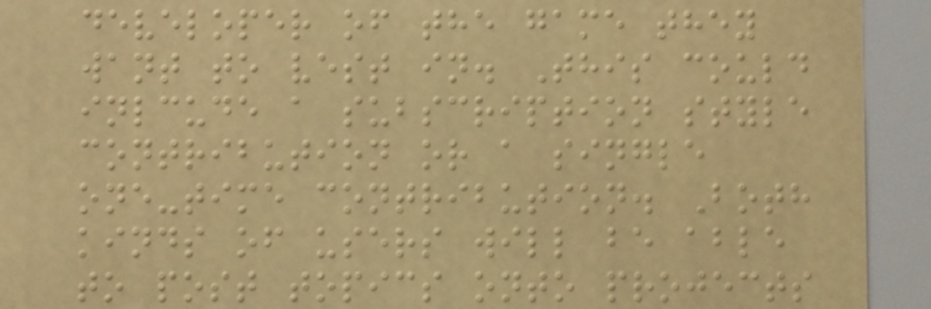developer of the game they
want to vest in. This could
inlcude a subscription style
contribution or a single
one-time contribution. Both
kinds of users will be able
to post topics onto projects
